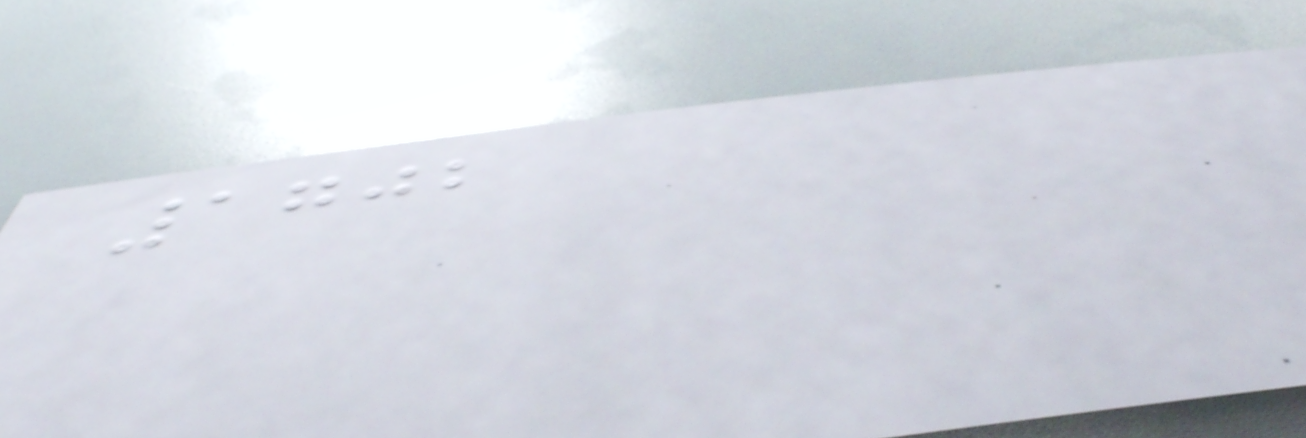1702
